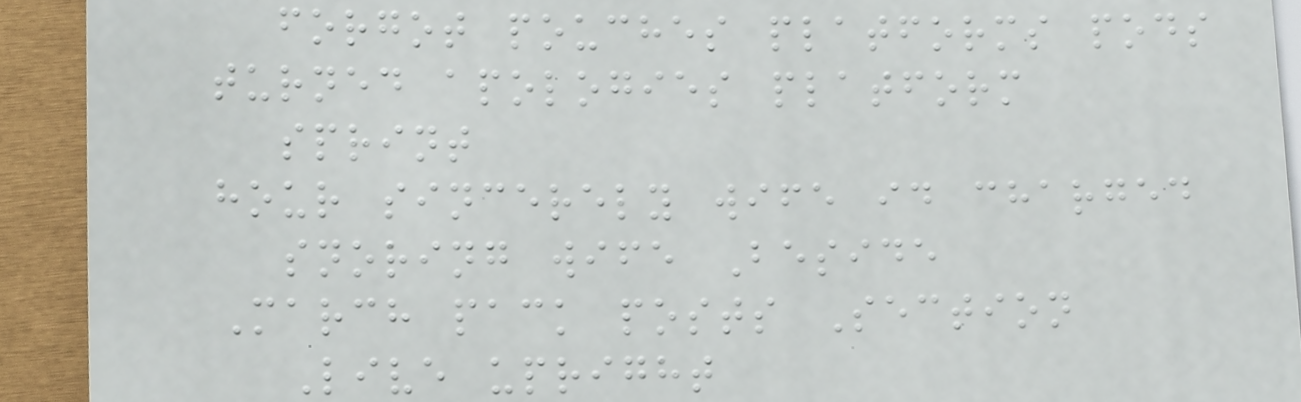forgot pouches platforms pods
turned apologies platform
sprint
hour sincerely wife id charged
snoring wife Beside
March pack posts Section
Live upright
